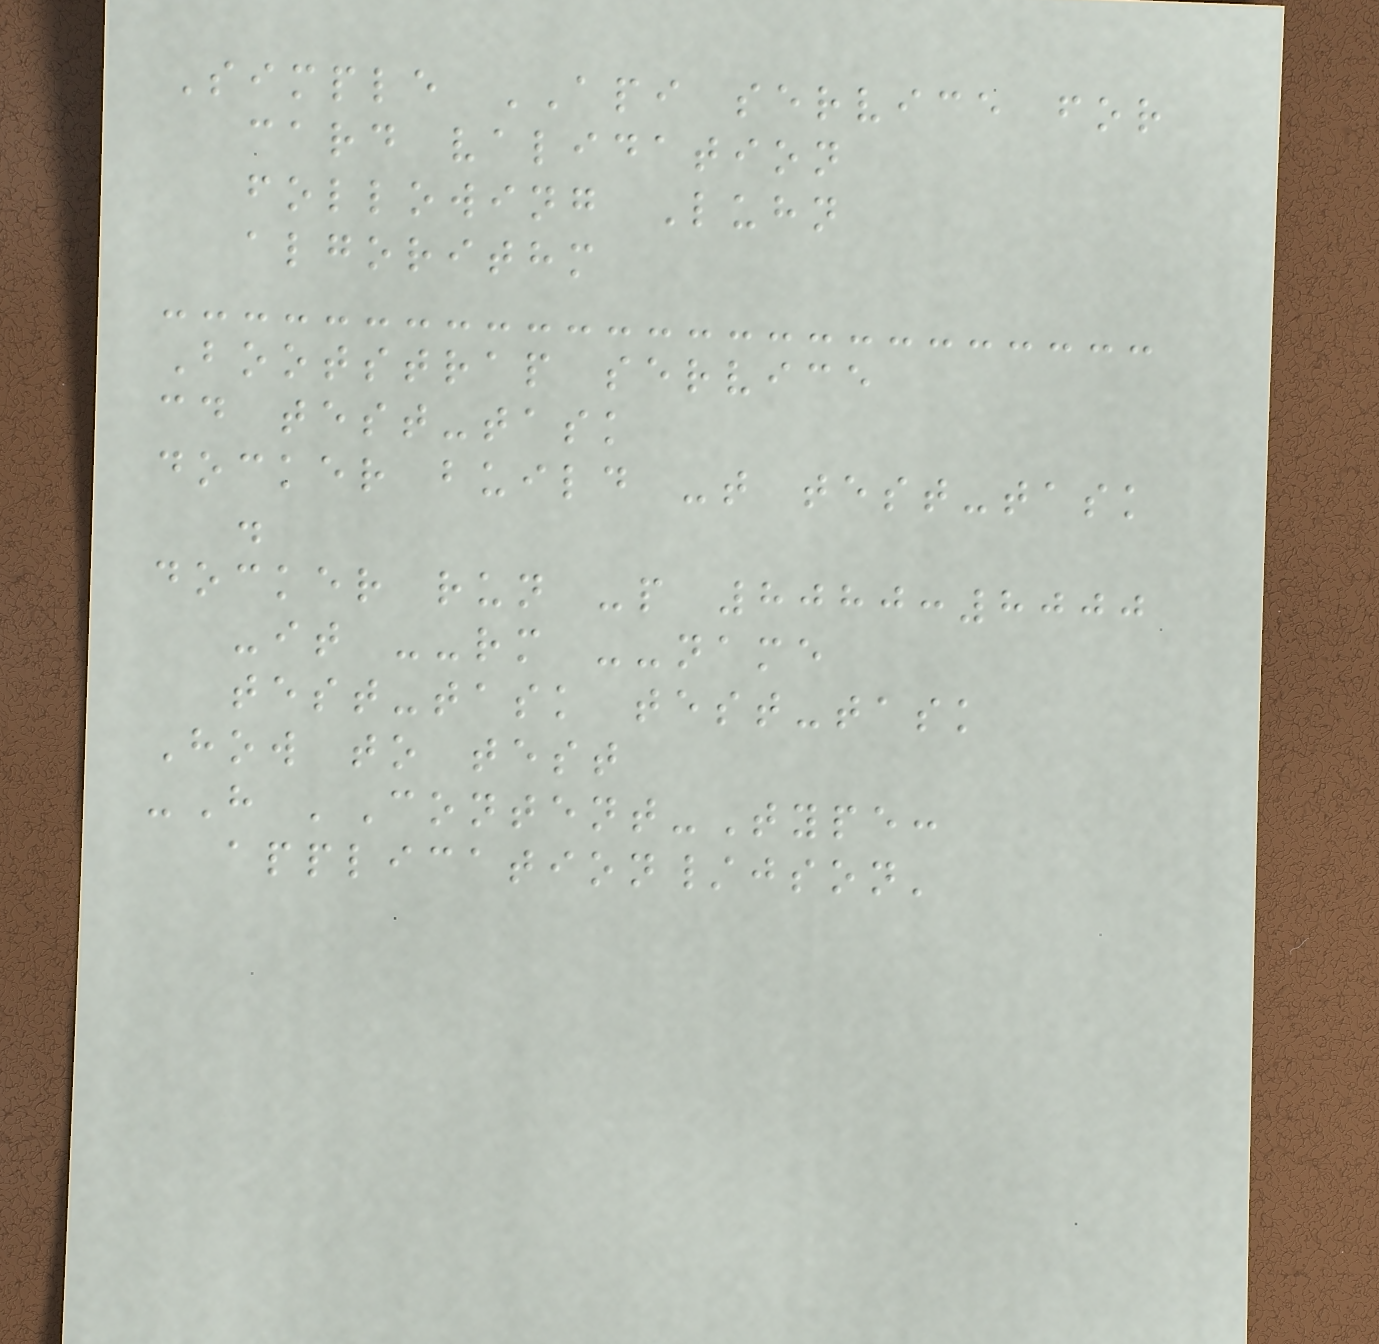Simple API service for
card validation
following Luhn
algorithm
Bootstrap service
cd test-task
docker build -t test-task
.
docker run -p 8080:8000
-it --rm --name
test-task test-task
How to test
-H 'Content-Type:
application/json'
